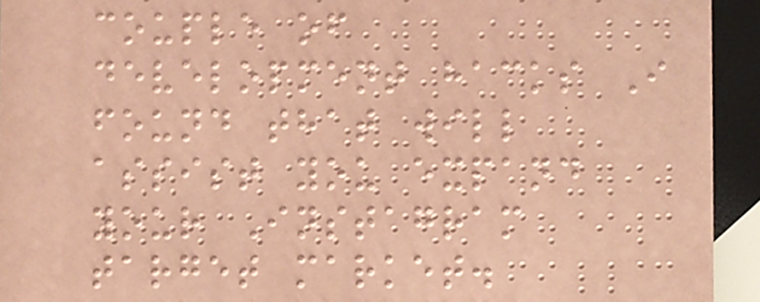couple of
development hacks I
found that will
assist you expand
your Instagram
target market.
